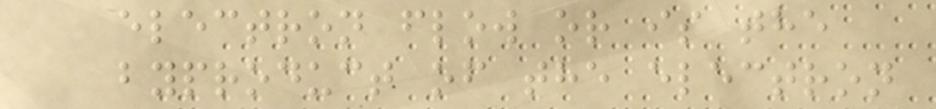electron flow or is the
byproduct of the electron
